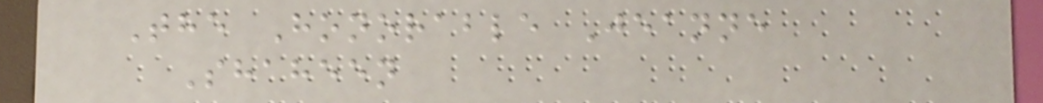The Honorable Jeanne
Shaheen
